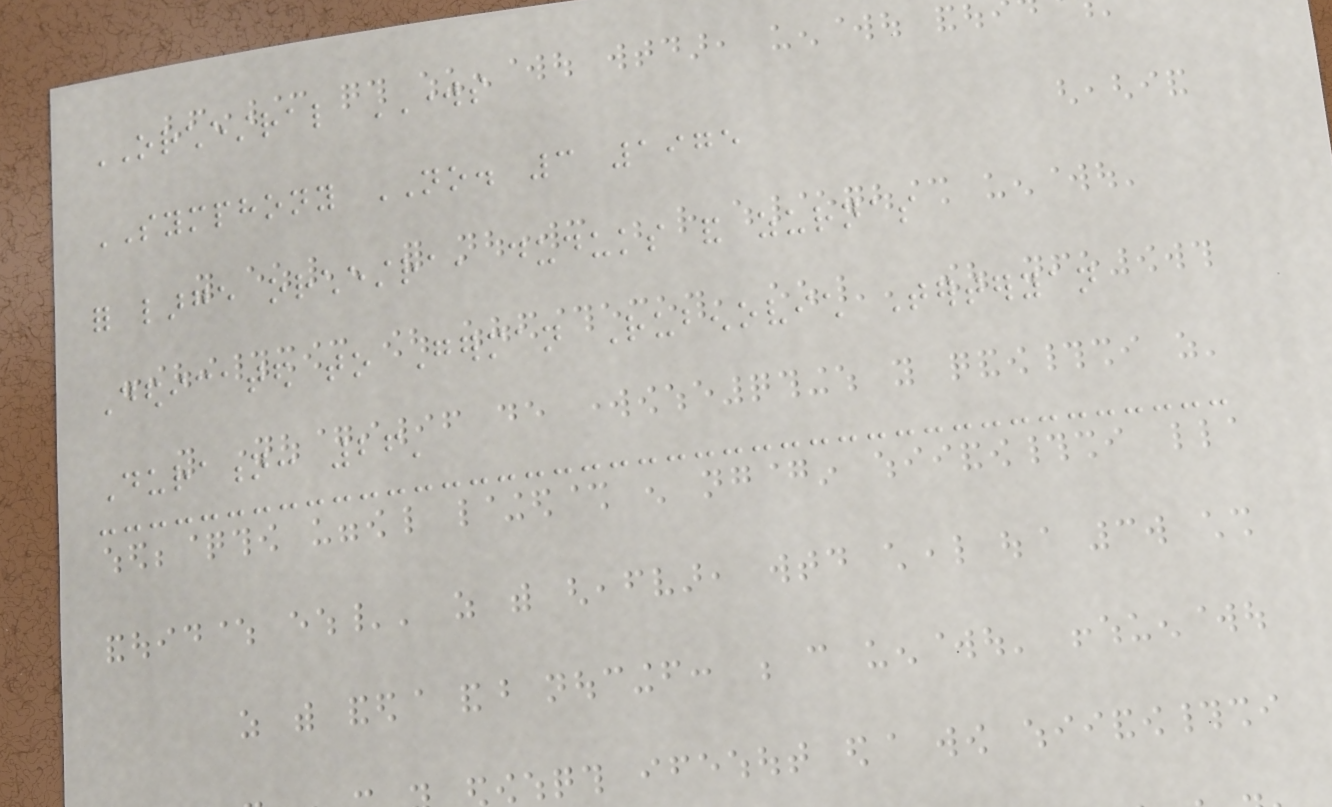ORCHESTRAL WORKS
SYMPHONY NO. 3 1975
for large orchestra, duduks and zurnas
Dedicated to German Rubenovich Terteryan
Duration: 26'
